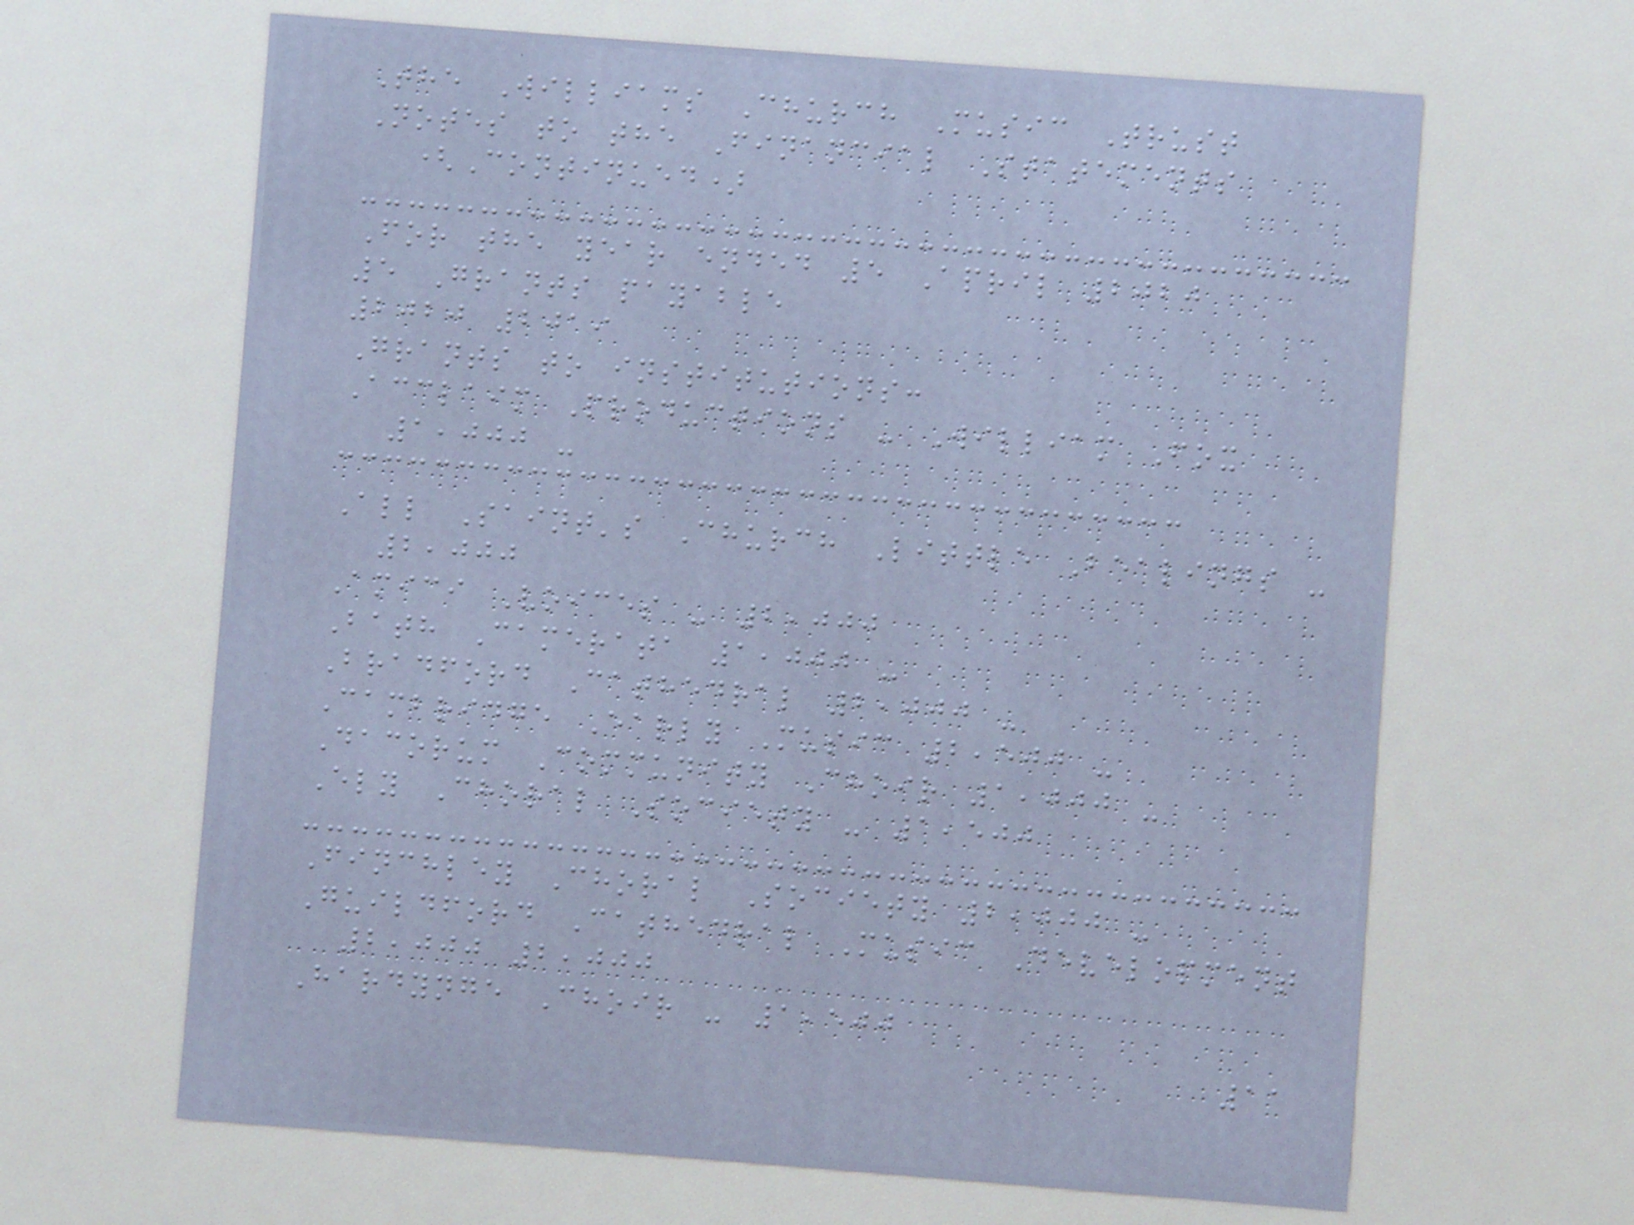The Williams Church Music Trust
Notes to the Financial Statements
(Continued)
For the year ended 5 April 2020
5 Grants payable
2020 2019
Grants to institutions:
Acclaim Productions - William Fox
1,000 -
All Saint's Church Little Bealings -
2,000
Amici Voices - 2,000
Bath Camerata 1,000 -
Bradford Cathedral 2,000 -
Cambridge Early Music 2,500 -
Dacorum Community Choir 1,000 -
Ely Choral Society - 1,500
Finchley Choral Society 2,000 -
Guildford Cathedral Music Development
2,000 2,000
Hardynge Choir - 1,500
11
